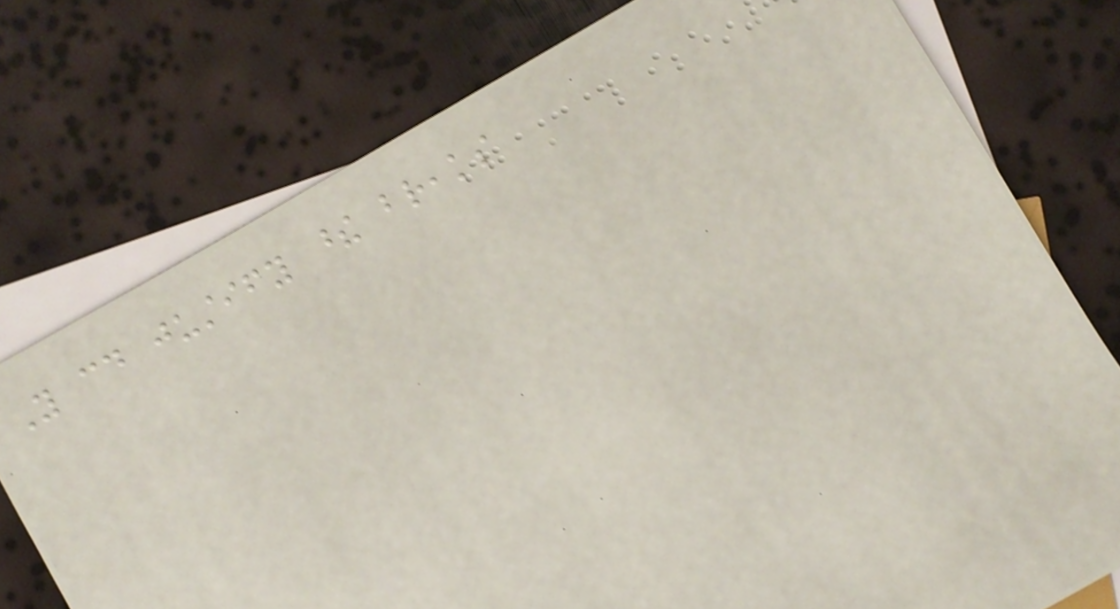You could justify these breaks
